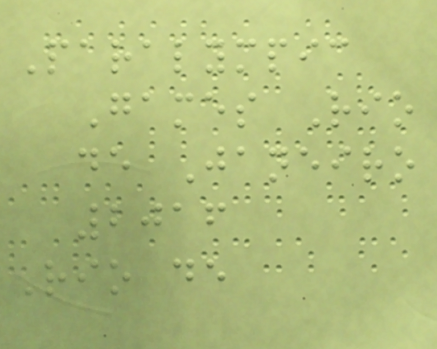Paralympic
Games Rio
de Janeiro
2016
Rio de
